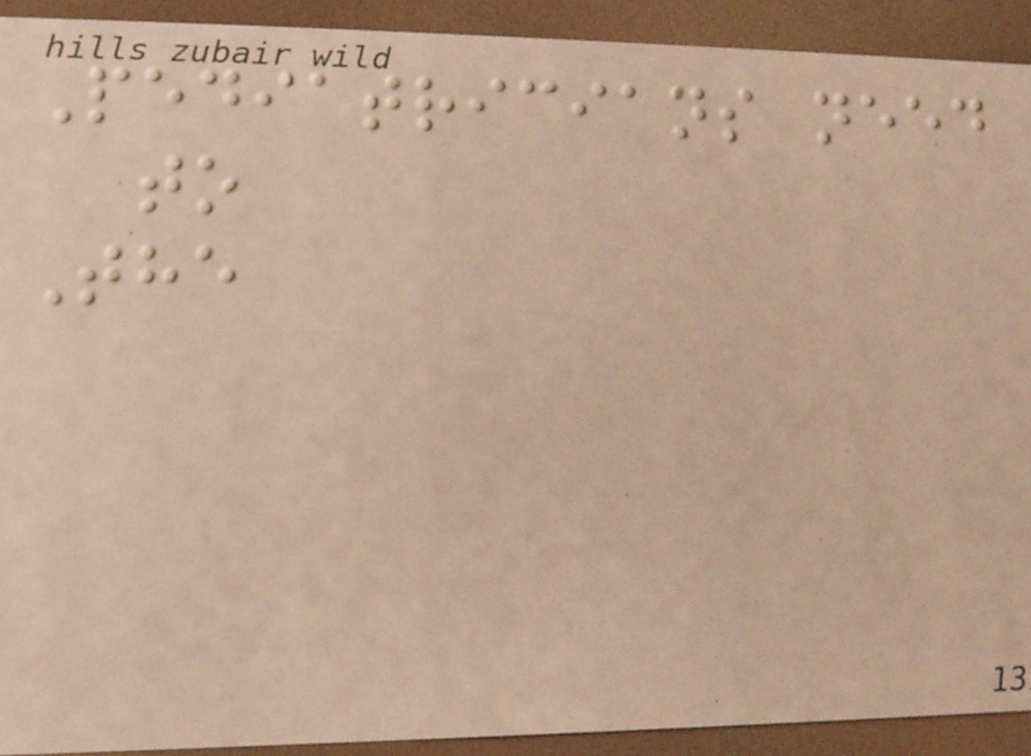Pediatricians need
to
The
